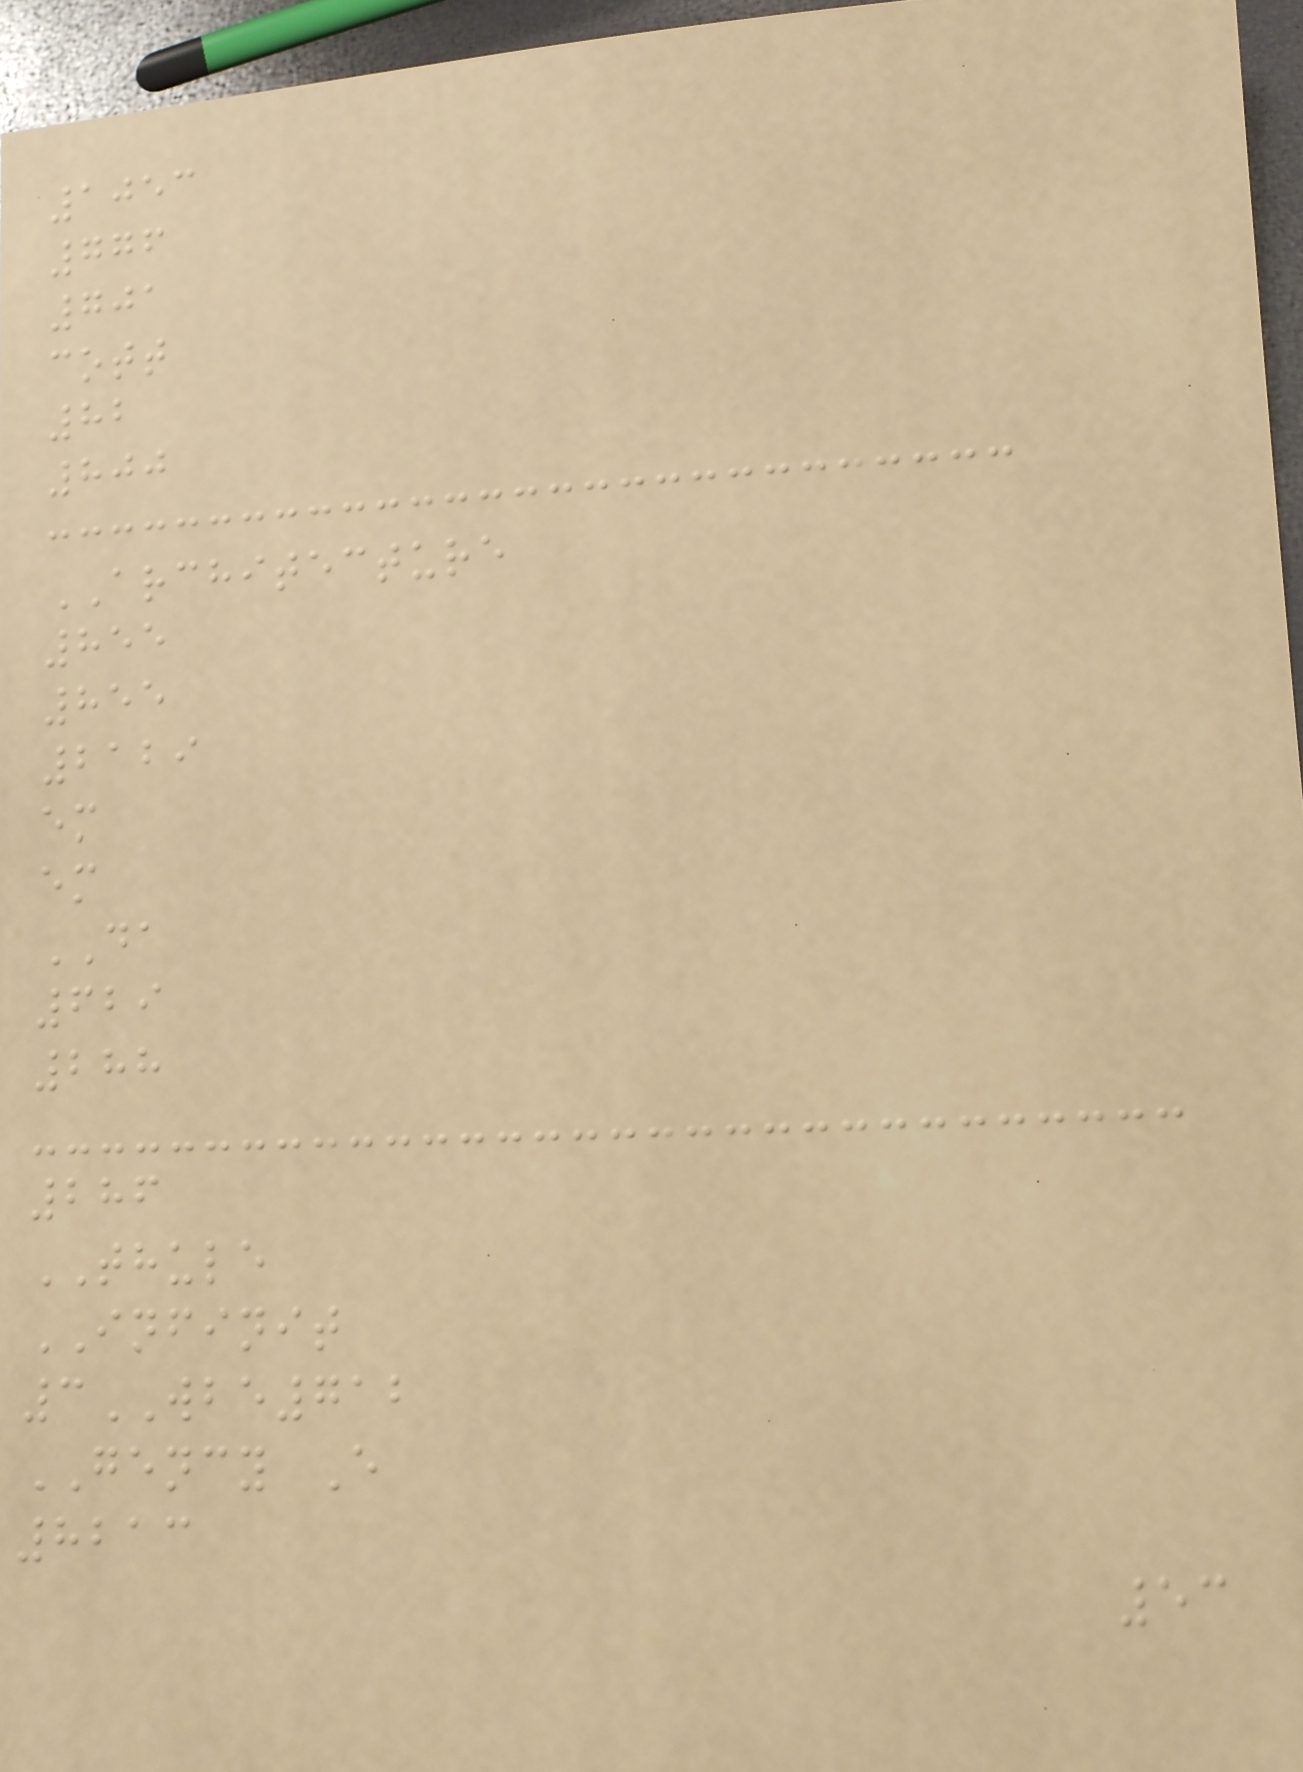1053
776
701
cott
82
800
ARCHITECTURE
855
855
2129
em
em
DA
629
288
286
THULE
INFINIT
3WBE712
GENCY E
8213
53
